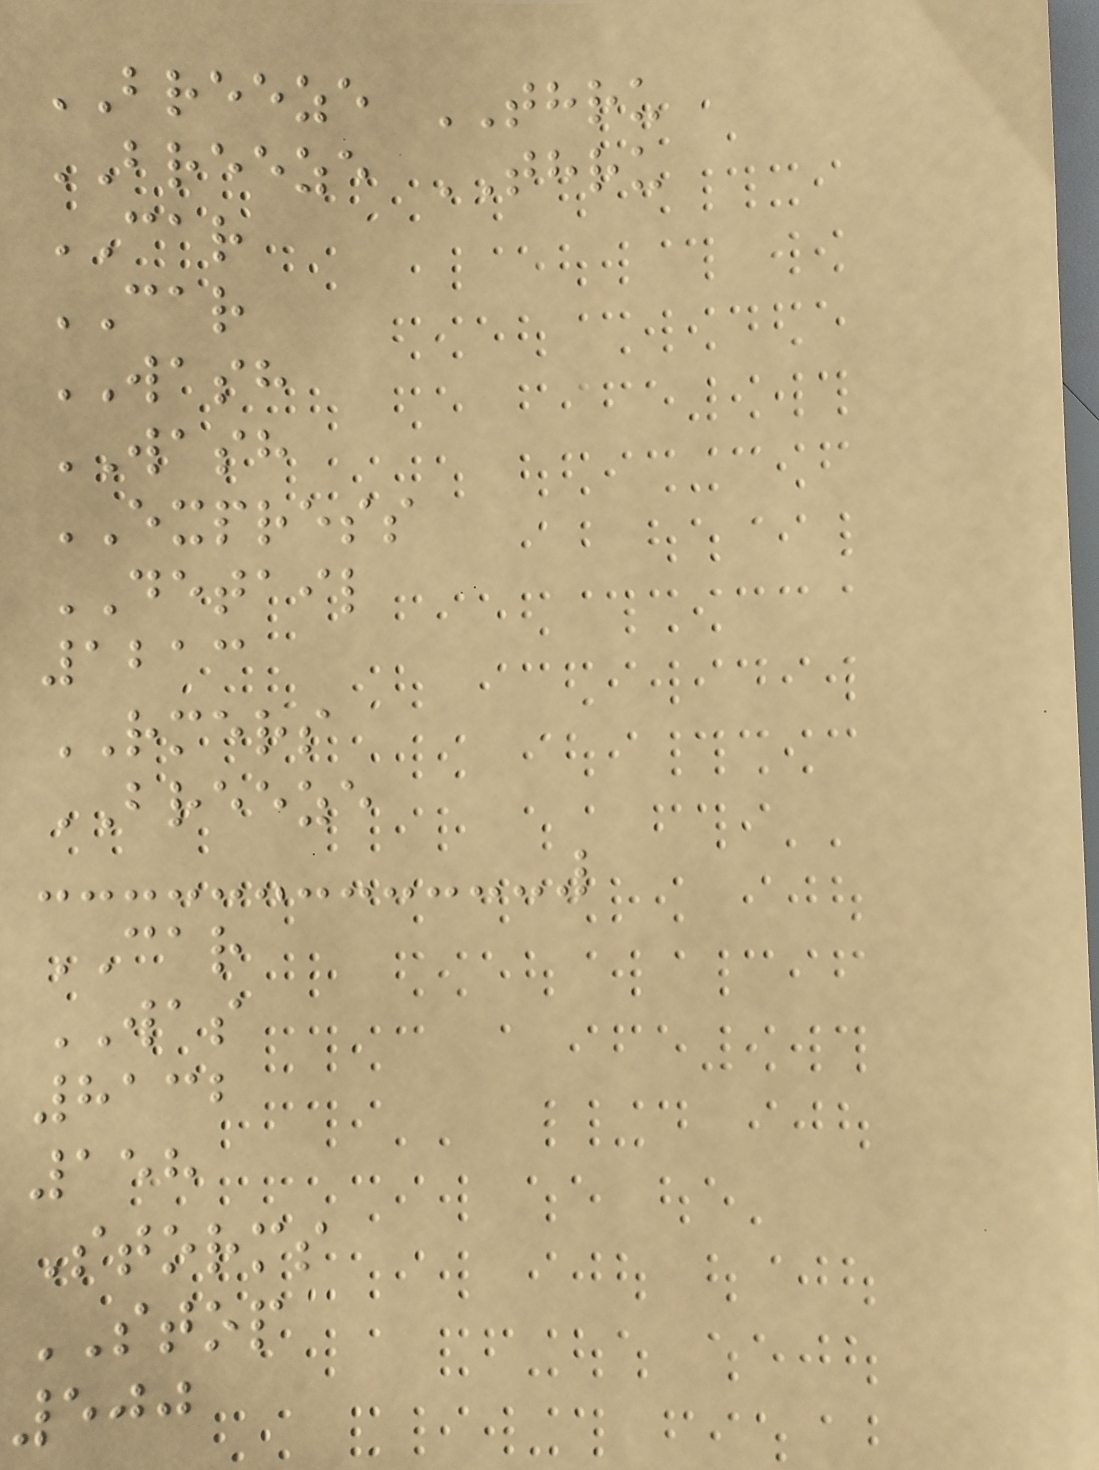BREEZE THRU
BREEZE THRU
CAR
CAR
WASH
WASH
EXPRESS
DETAIL
1213
RMERS
BREEZE
CAR
WAS
8132
158
Storms
STOP
500
